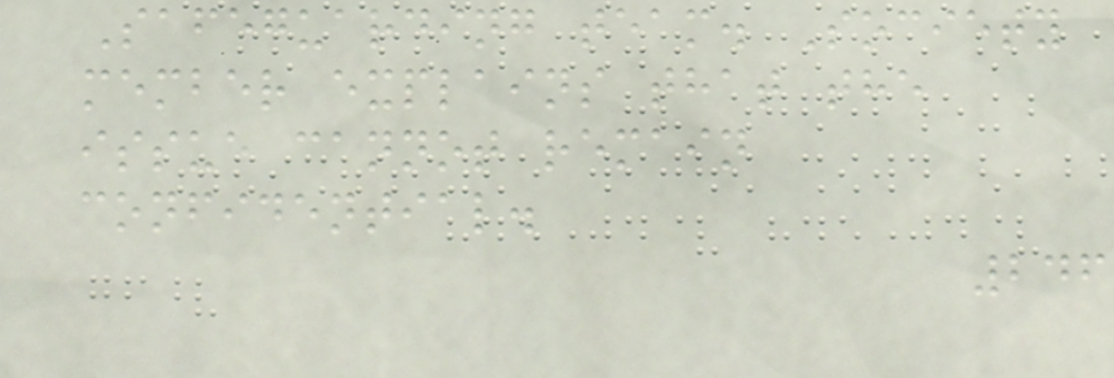Safeguarding team. Society
member explains that the
issue cannot remain
confidential.
246
